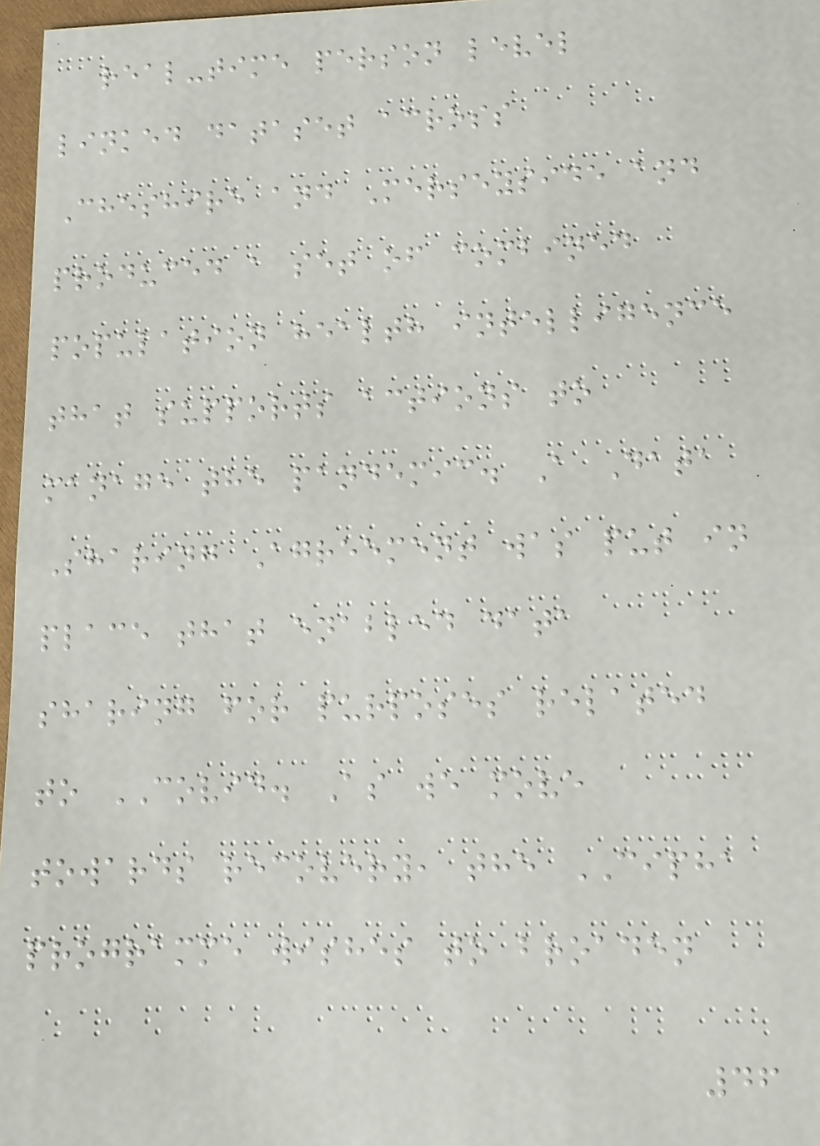real-time person level
linked dataset across
Cheshire and Merseyside and
produced a set of combined
population health intelligence
that supports actions to
manage the pandemic. A Data
Sharing Agreement was put in
place that enabled data
sharing for purposes related
to COVID. As we move
towards recovery, the CIPHA
programme wishes to broaden
46
